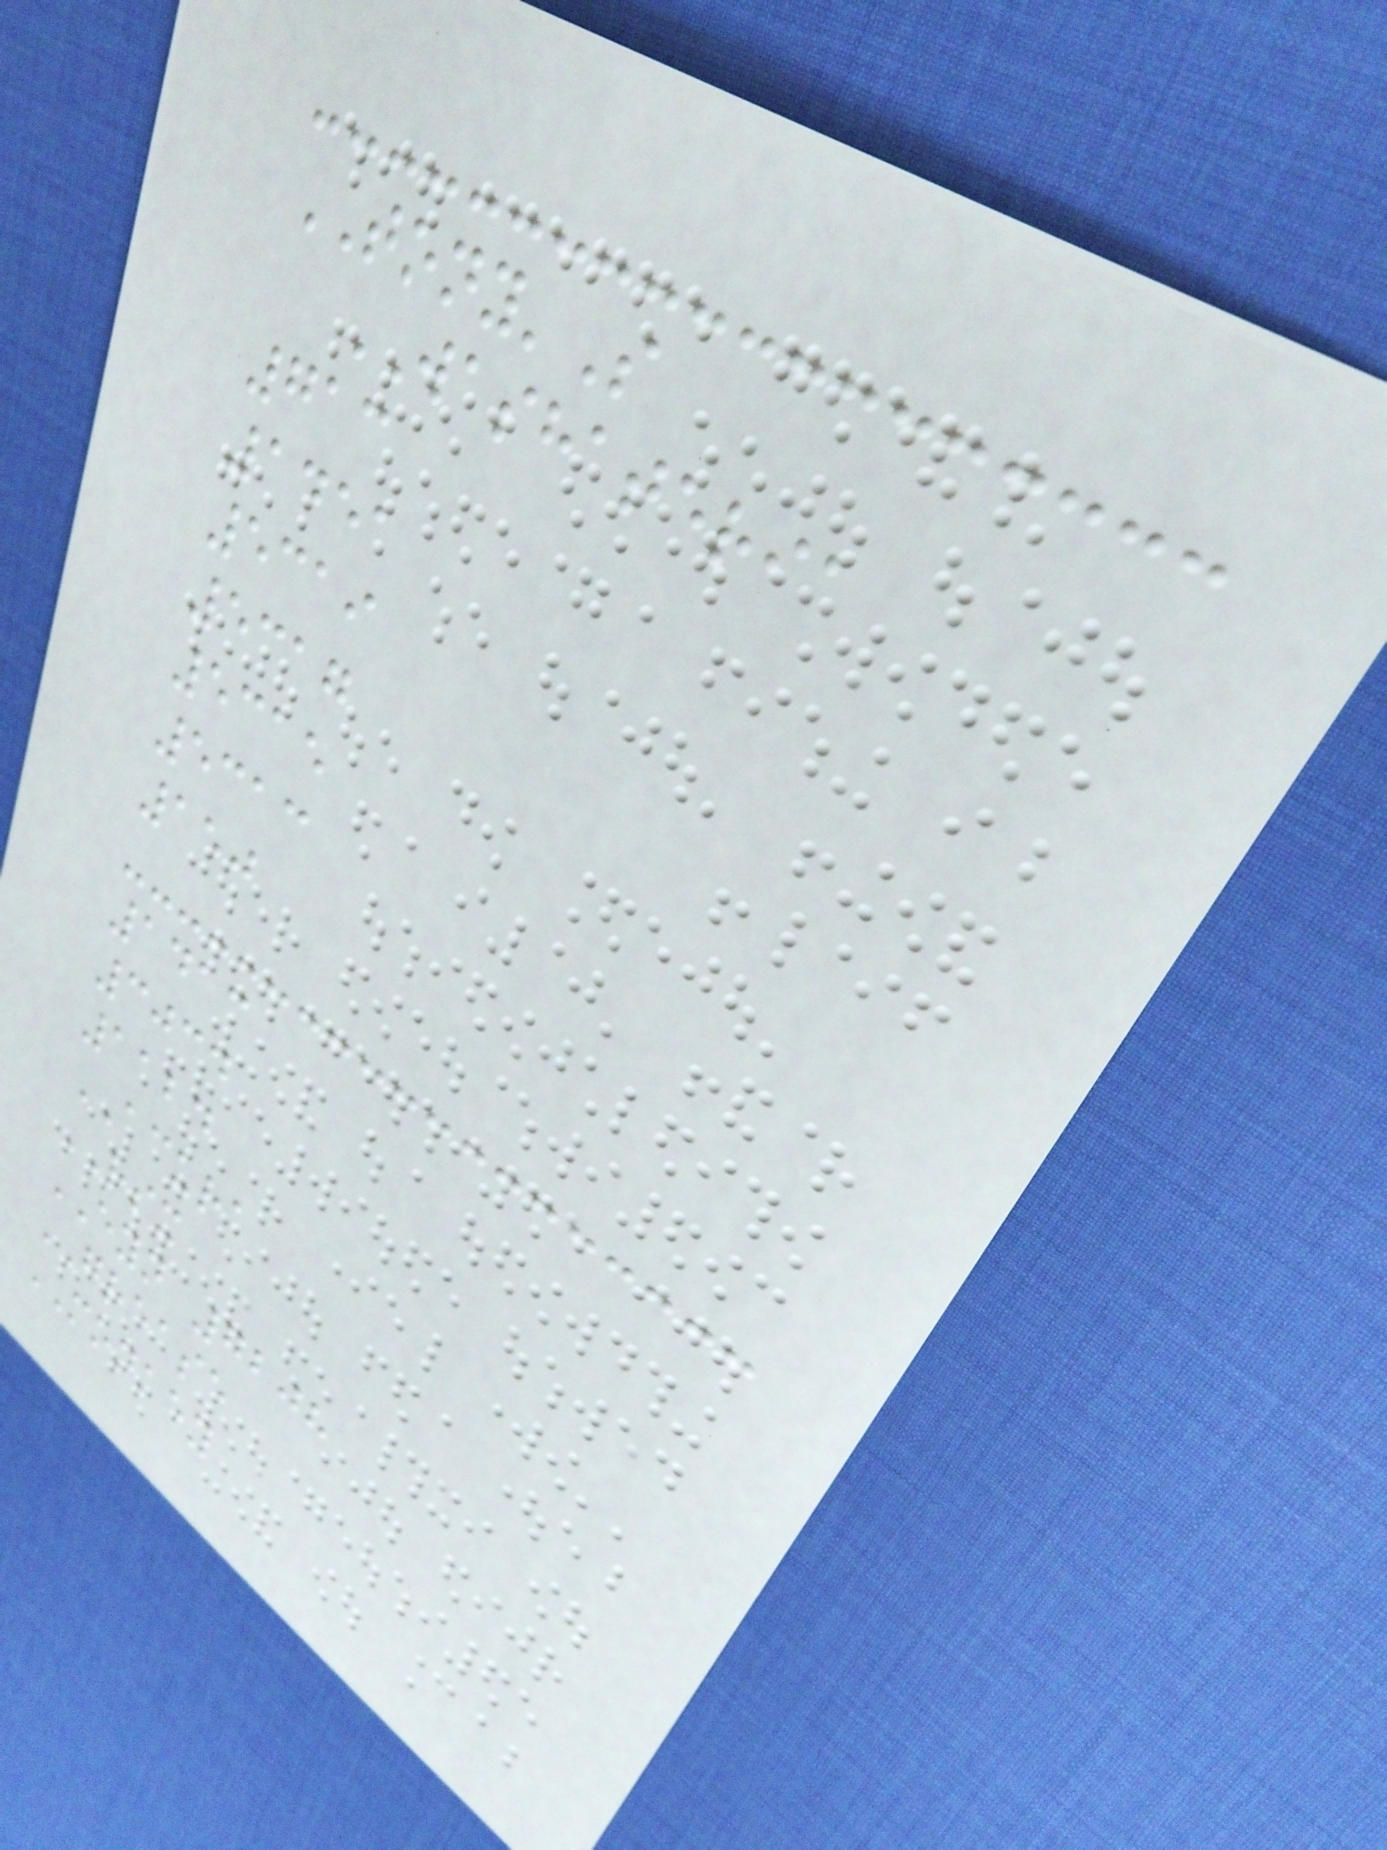TONY'S
WASHATERIA
713
1451
5319
5317
5315
5313
150
1413
3034
1124
ACURA
RSX
EYN 7208
GREASE
MONKEY
